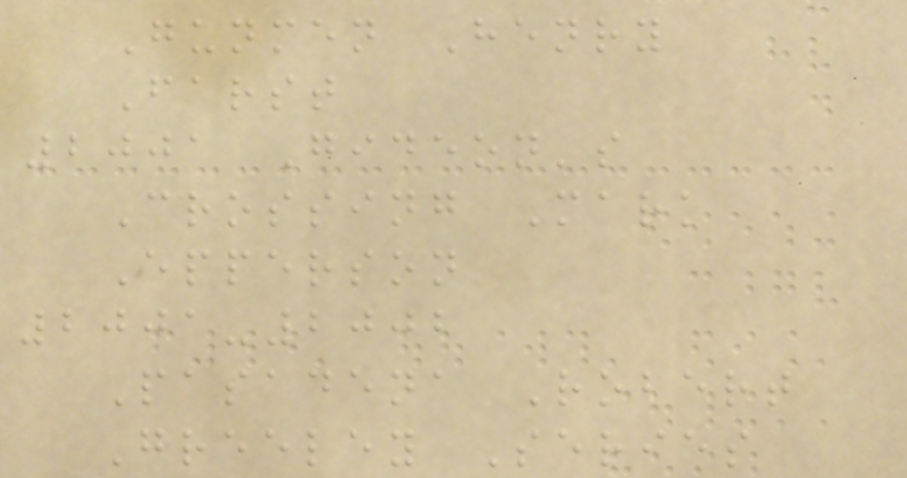Gunmen Henry
Farst
2001 Gideon's
Crossing Mark
Epperson
2001-2002
Pasadena Robert
Greeley Series
